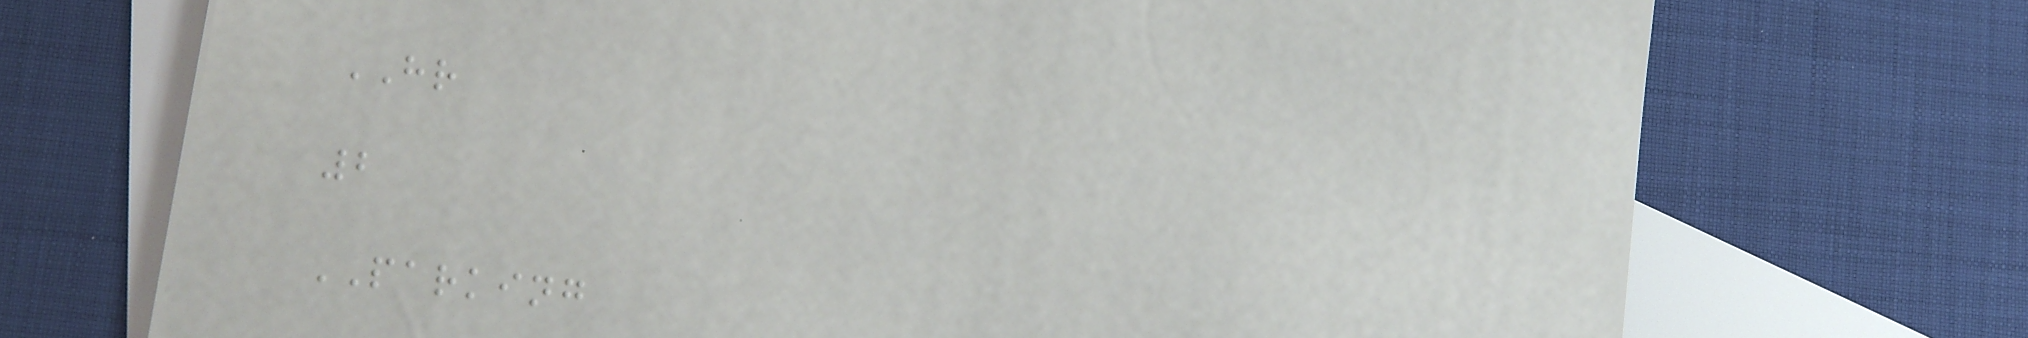HR
2
PARKING
